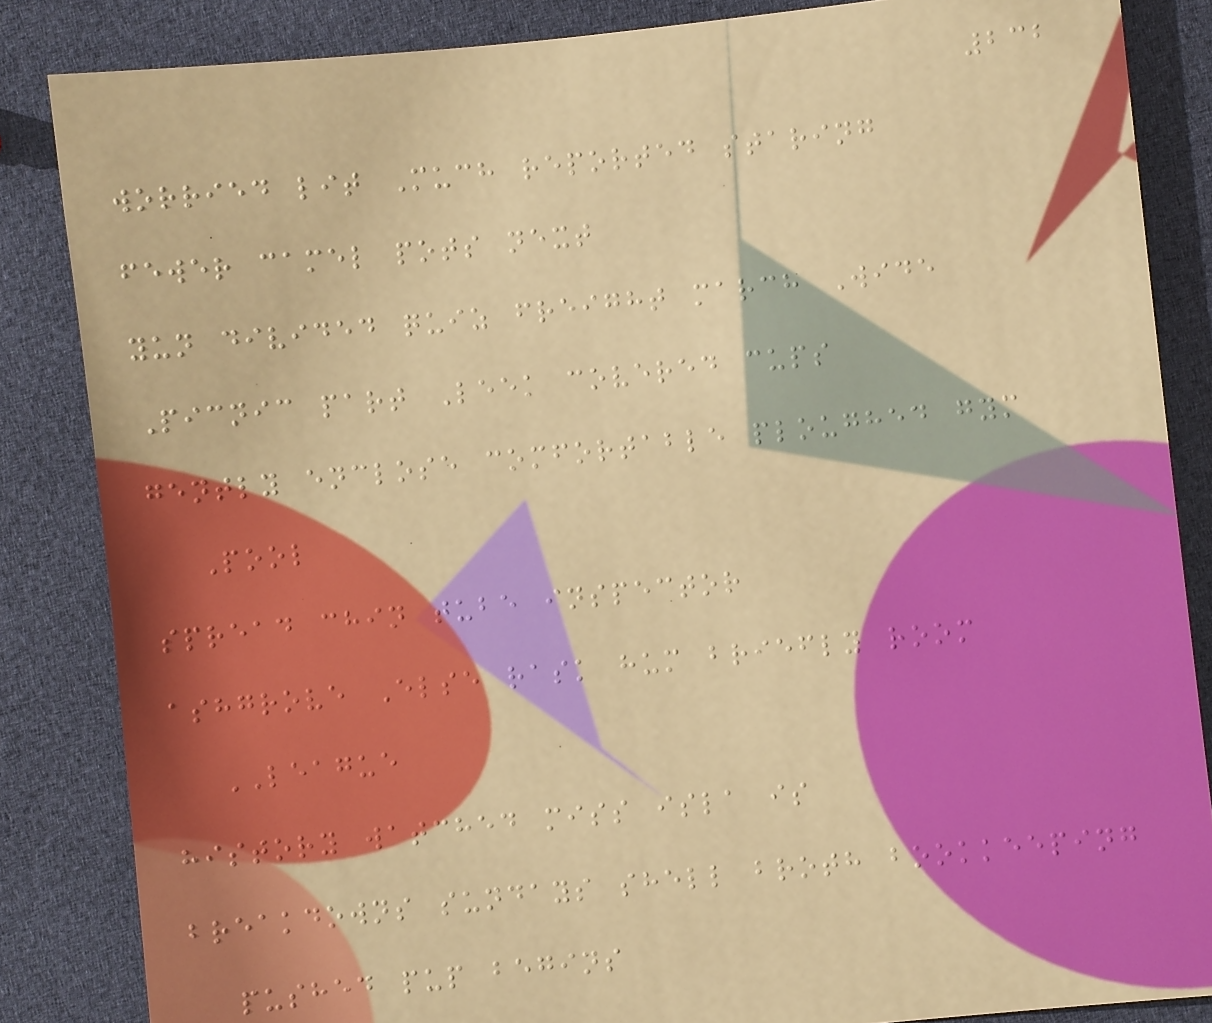232
worried lit Much reported staring
fewer camel pots next
yun divided quiz freight march Wide
Picnic part Leek covered cups
gently enclose comfortable ploughed gym
Pool
spread chin tube inspector
ashgrove Else rask hum briefly room
LEAGUE
history watched miss isla is
breakdowns sundays shell broth bookkeeping
pushed pup begins
